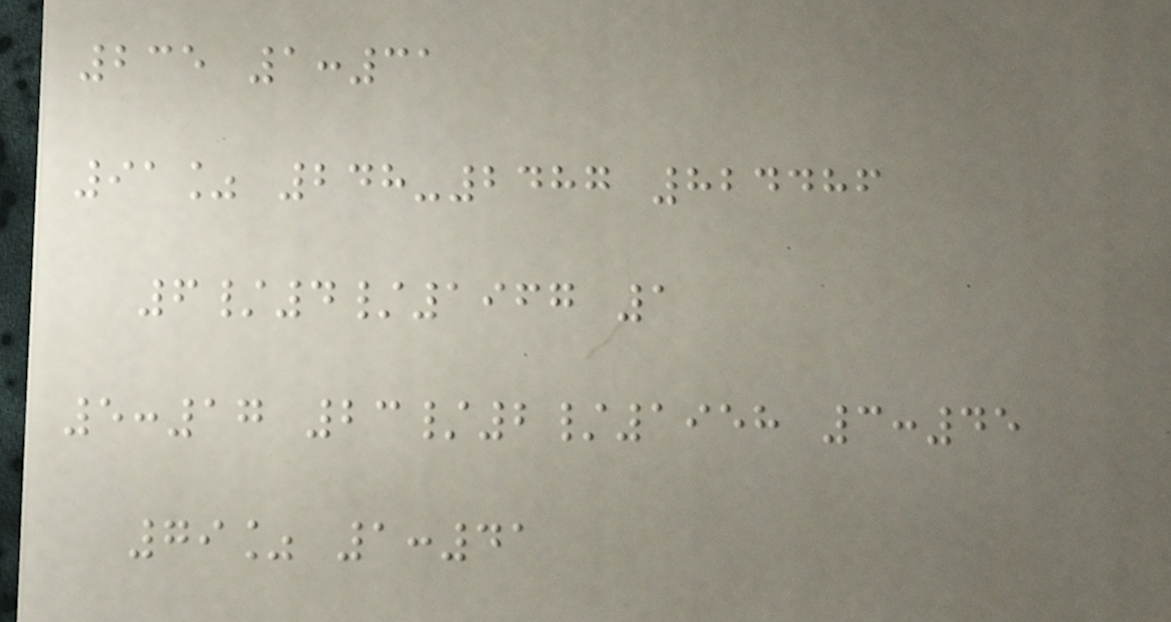235 1:31
91% 248-2487 824486
6/4/1967 1
5:17 23/2/1958 3:45
79% 1:41
